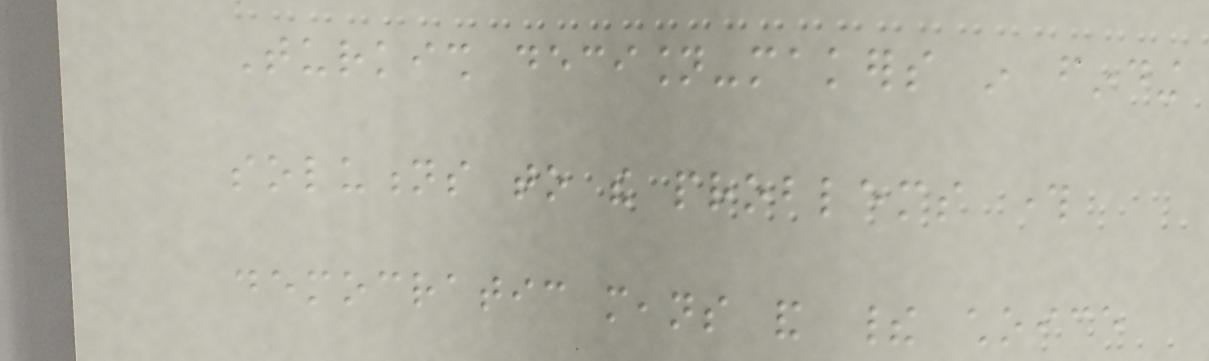Turkish decision-makers in finding
solutions to the problems through
democratic means and their choice
